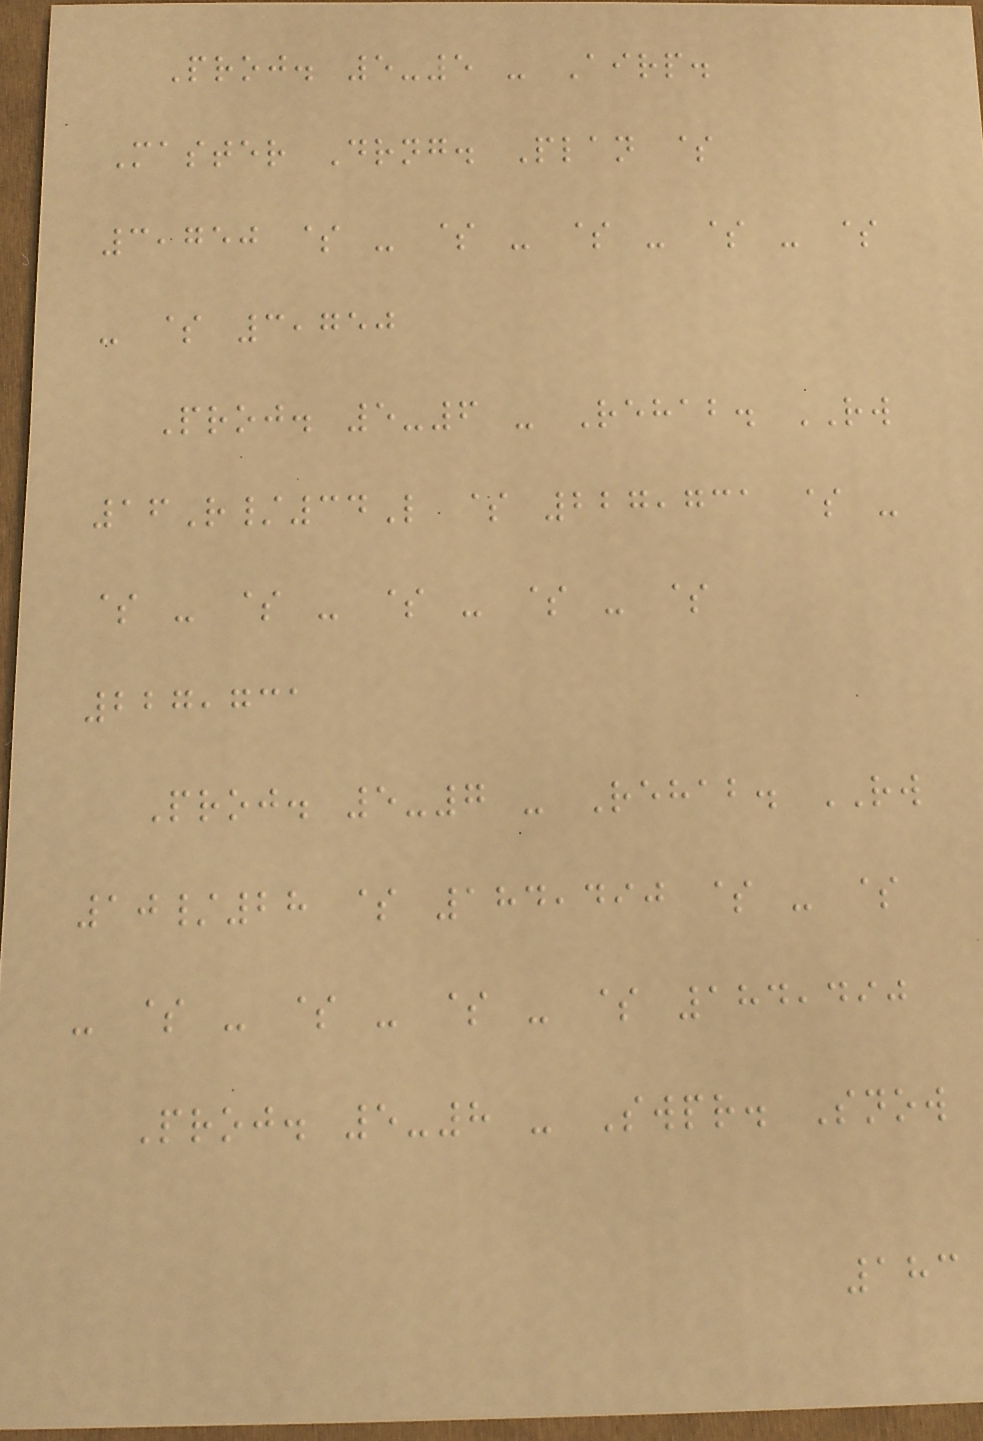Proj. 5-5 - Airp.
Master Drng. Plan $
3,750 $ - $ - $ - $ - $
- $ 3,750
Proj. 5-6 - Rehab. RW
16R/34L $ 227,731 $ -
$ - $ - $ - $ - $
227,731
Proj. 5-7 - Rehab. RW
10/28 $ 184,490 $ - $
- $ - $ - $ - $ 184,490
Proj. 5-8 - Swpr. Snow
183
